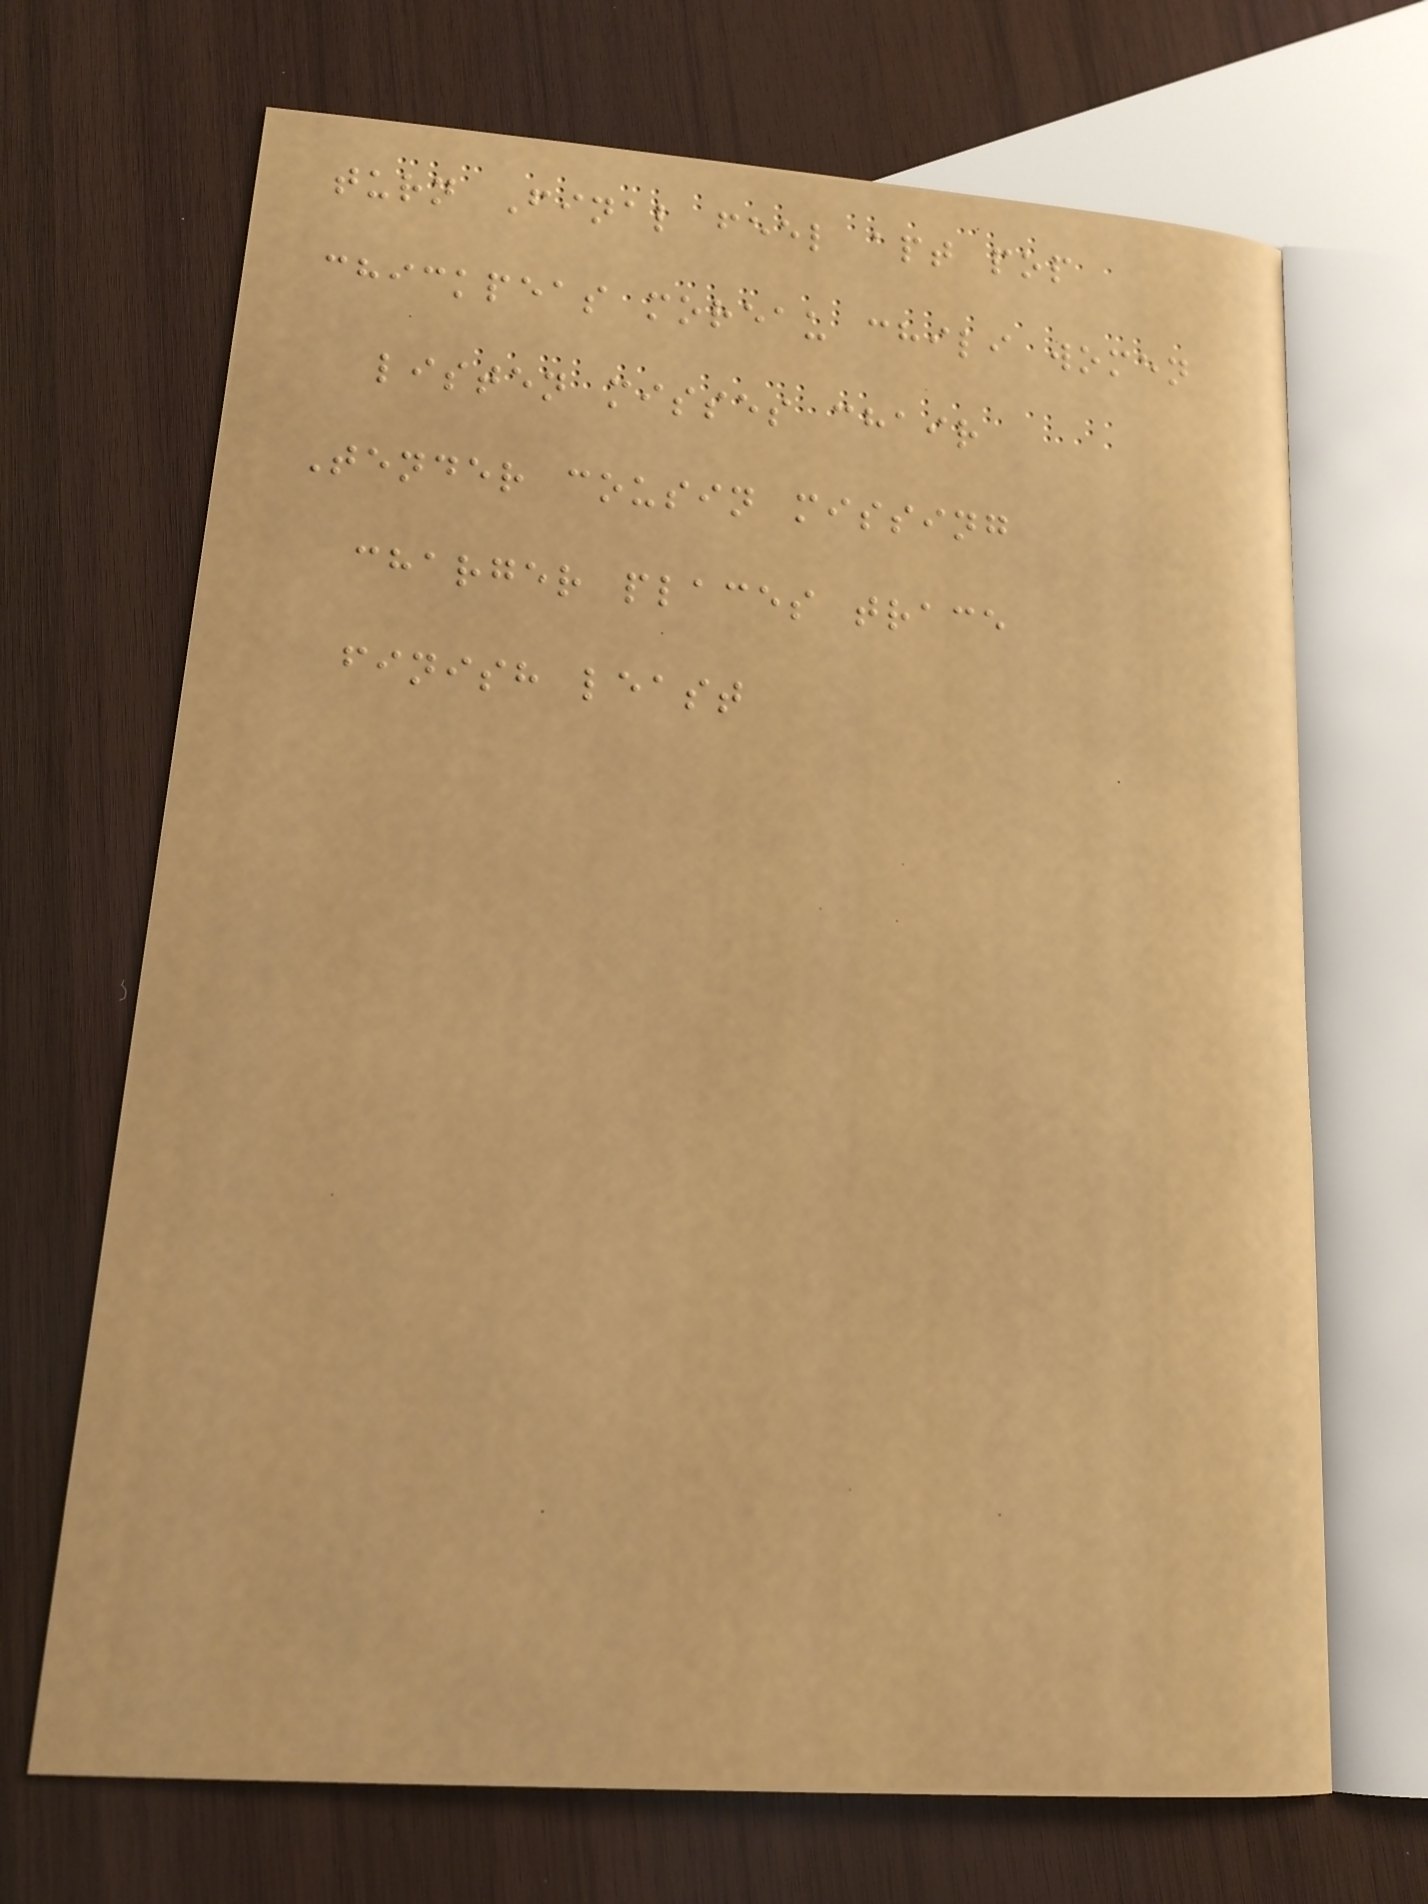turn Final feel apt pop
chickpeas moreau chili women
listen misses chair
Tender cousin missing
charger places trace
finish least
